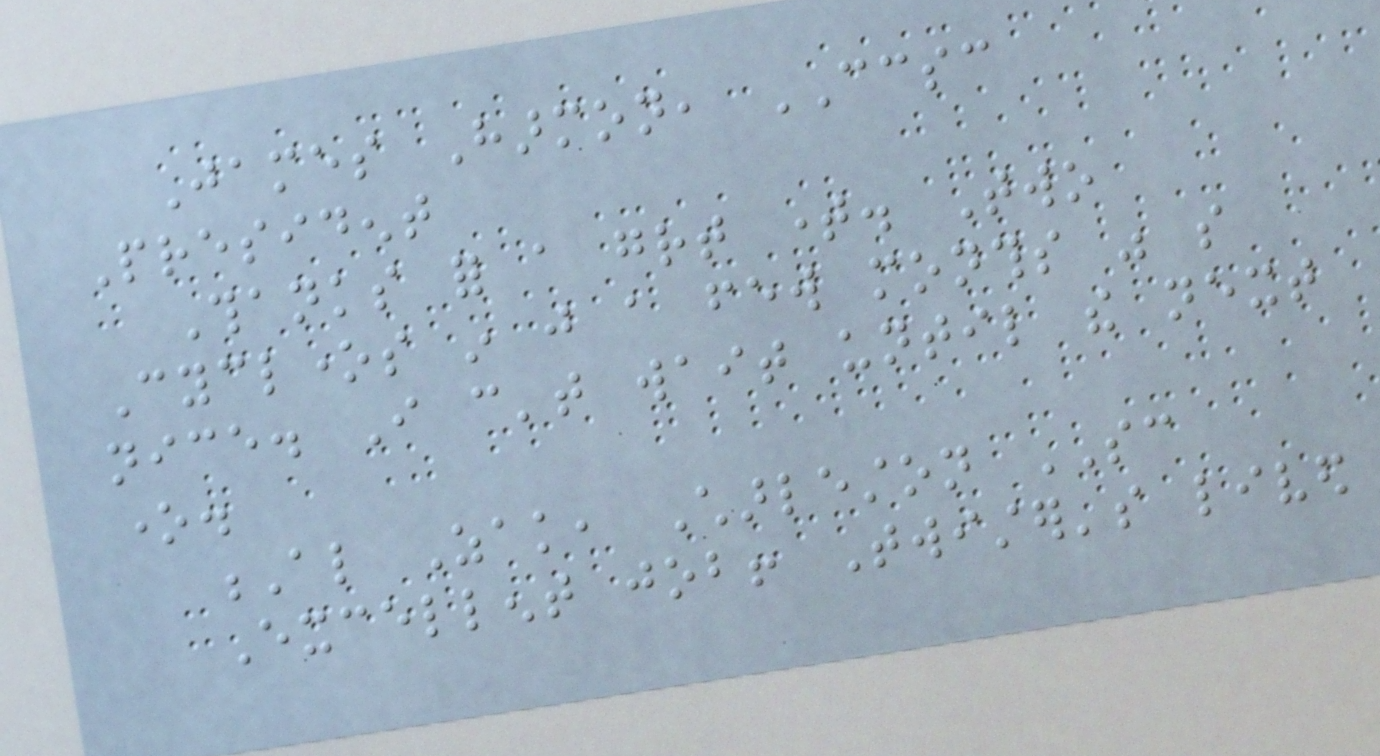James Harmon, CCSC
President
Thanks for a great time. Two
Cyclones in just a few months was so
nice. I can't wait until the next
one.
Al Zak, Charleston SC
Excellent job! Twister's lived
